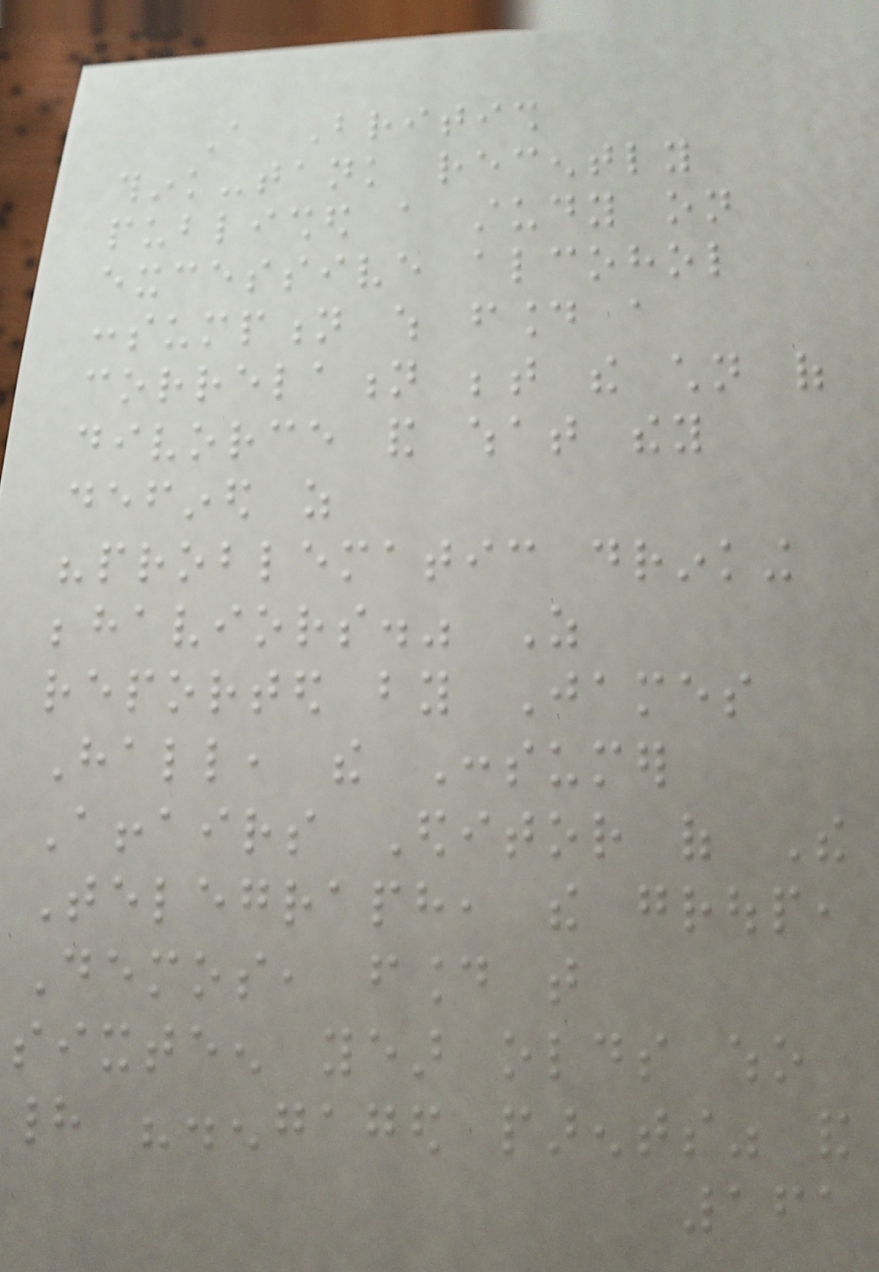A British
think-tank recently
published a study on
excessive alcohol
consumption which found a
correlation between the children of
divorce and what they
defined as
"problematic drinking
behaviors." As
reported by James
Hall, the Consumer
Affairs Editor of The
Telegraph, the group,
Demos, found that
sixteen year olds who
had "disengaged parents" and
161
